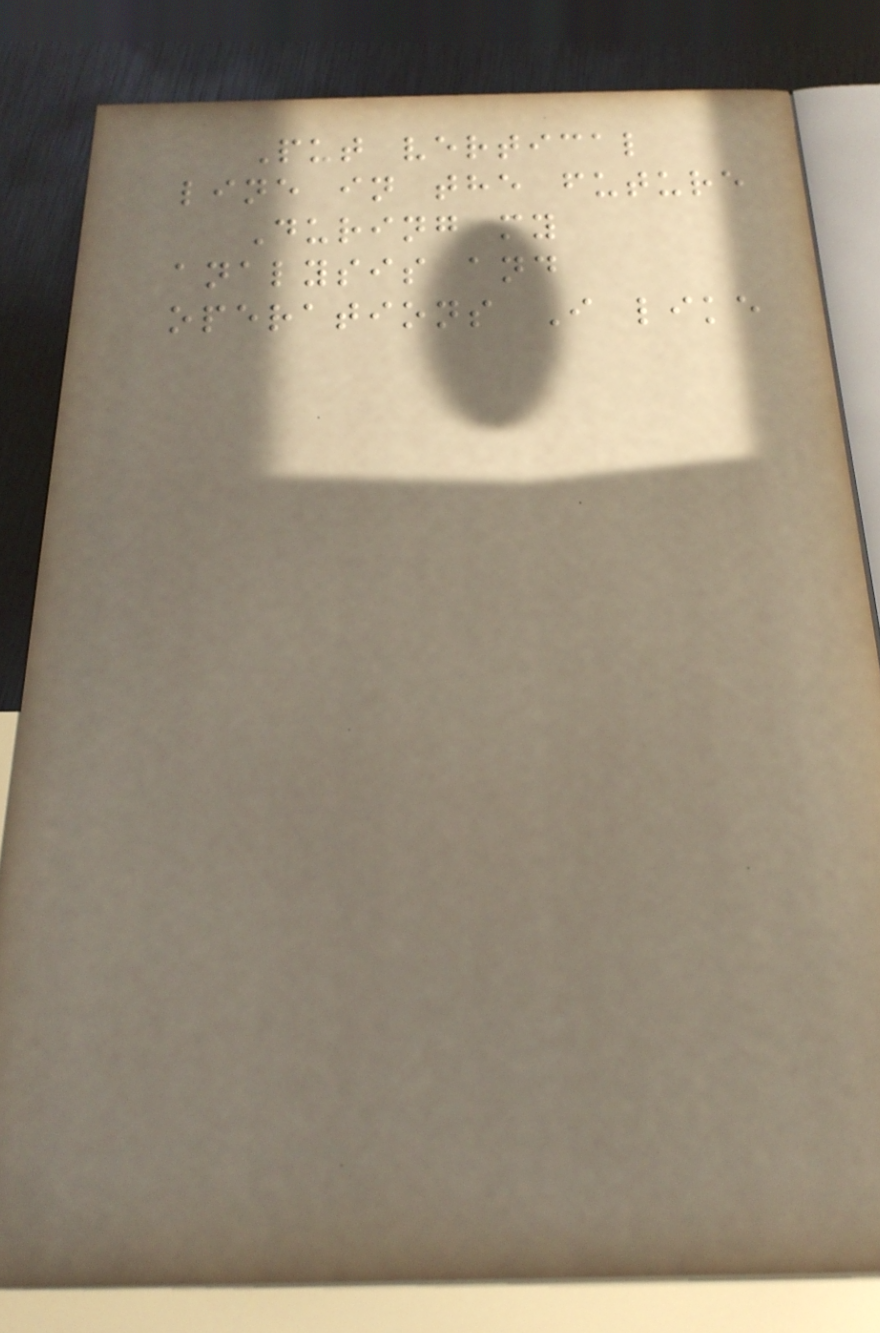Put vertical
line in the future
During my
analysis and
operations I like
